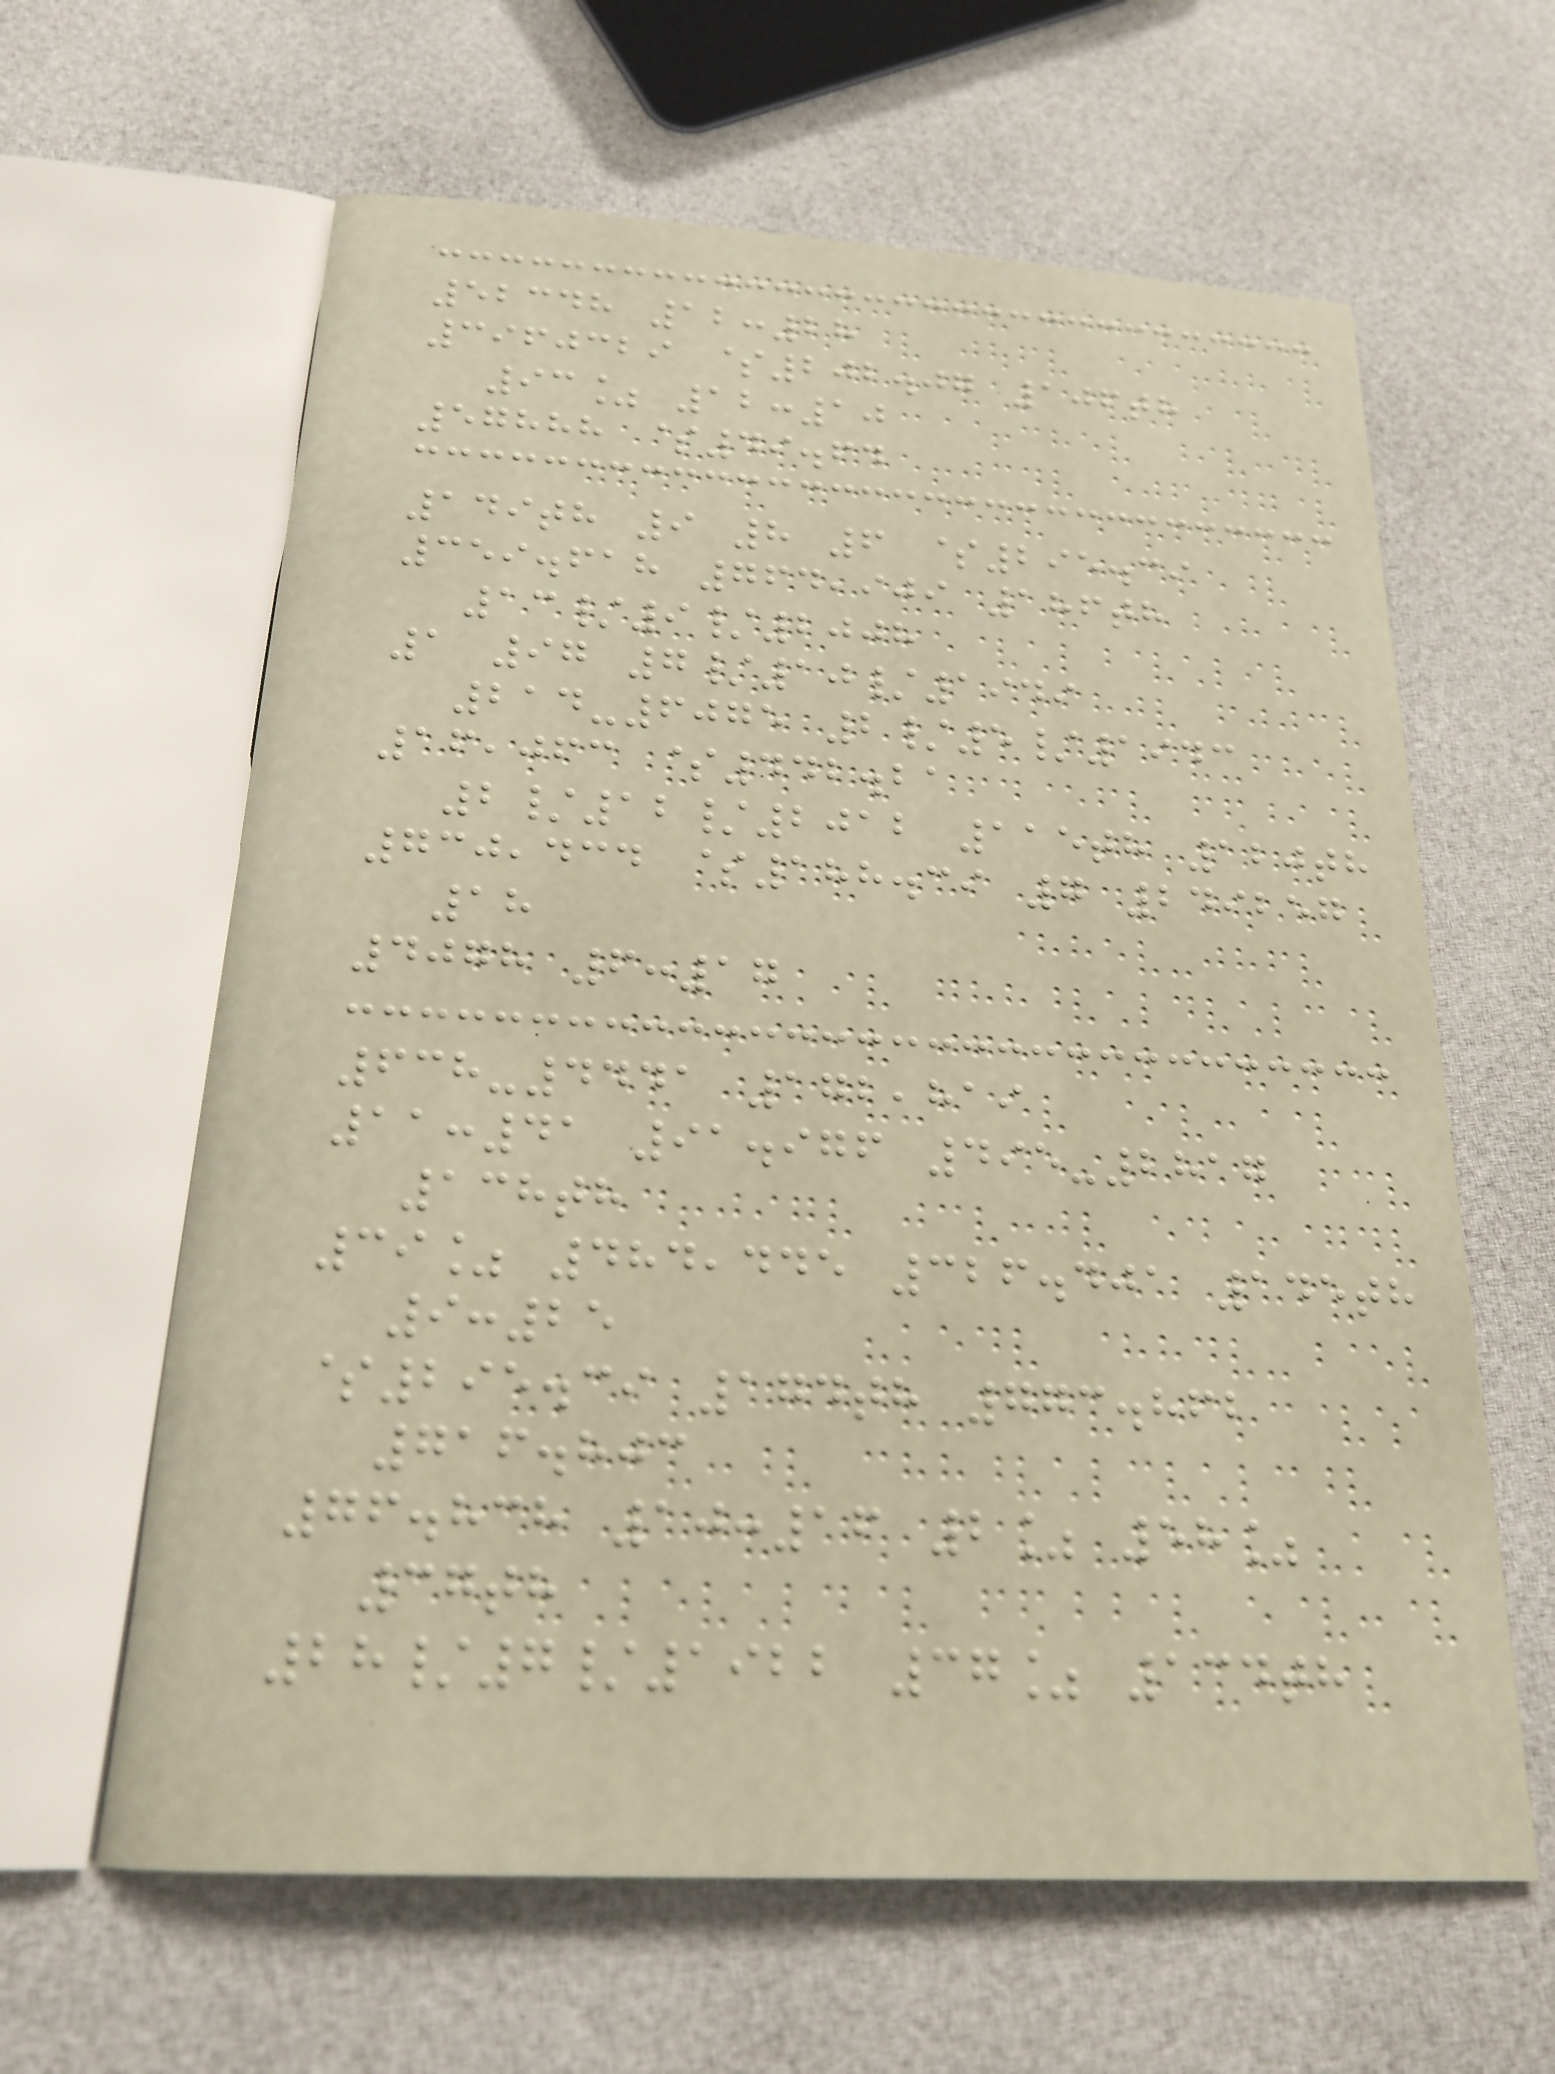52348 12:28
3960329 $202.07 106th
93% 12:10
57888 $49.64
149th 9 8 6 $295.39
359.618 764,909 186th
13/9/2008
1 97 7/10/1949
214-6075 2/5/1943
16,063 $442.21
2/12/2012 115th 120th
730,434 $188.39 7 249257
18
4078 6:17
638-4441 172,819
11:41 91.976 495-2817
138th
39% 484,445 326.401 145th
9:25
$295.39 174th 773.862
716.803
76.838 10:16 2% 58%
37th
28/7/1922 37% 134th
